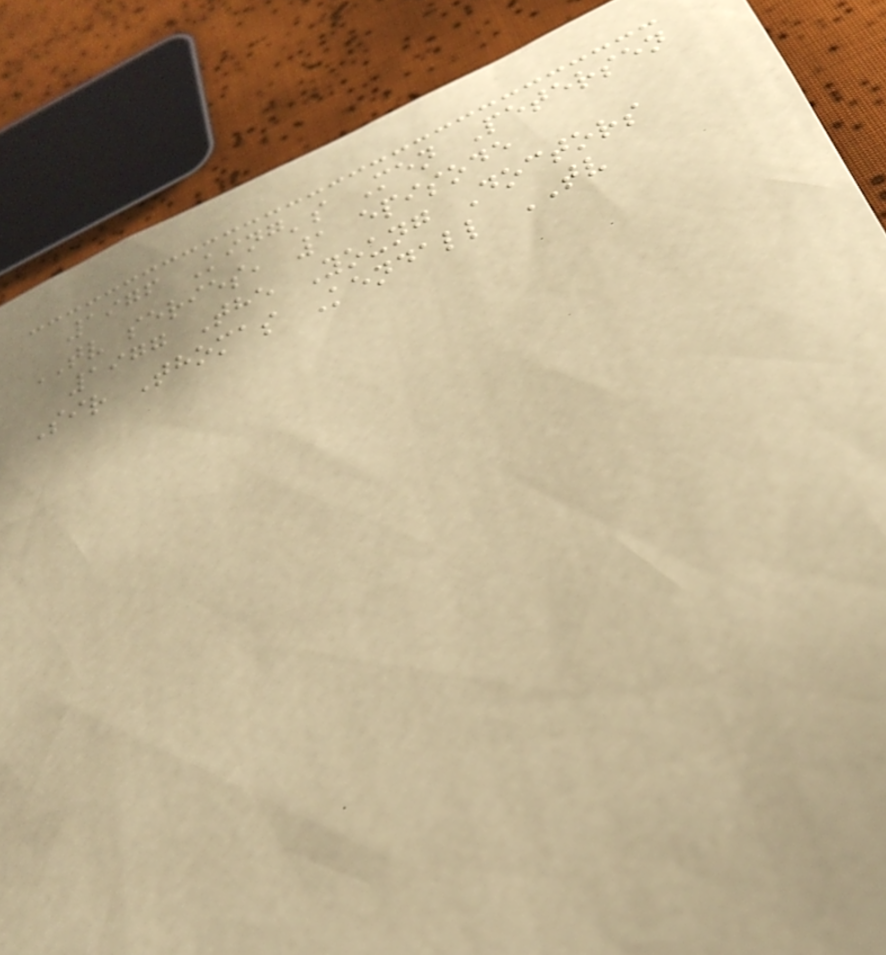1976 King's Men Petersen
TV series, 1 episode
1977 The Young Doctors
Sir Thomas Kendall TV
